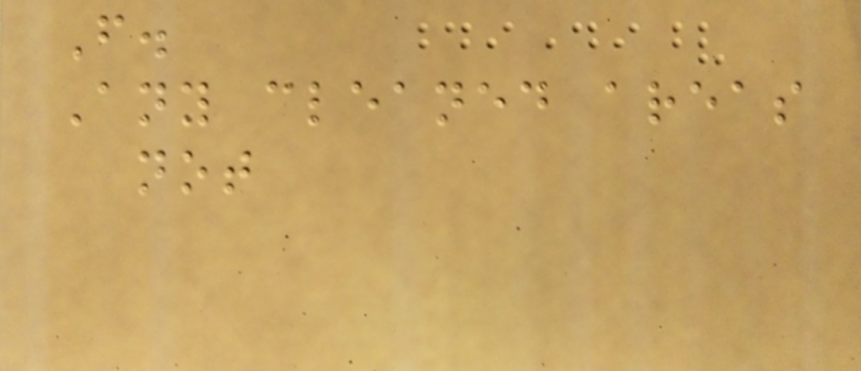F.
Any cleaned areas
not
